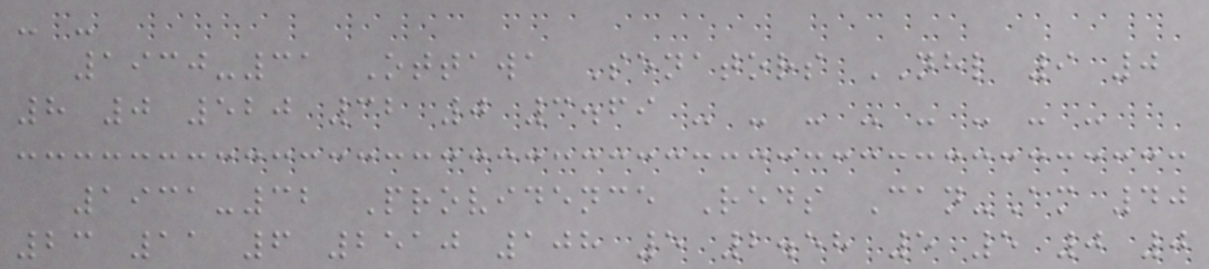- -
1930-31 Ottawa Senators NHL 9 0
8 0 520 32 0 3.69 - - - - - - - -
1931-32 Providence Reds Can-Am 40
23 11 6 2510 108 5 2.58 5 5 0 0
